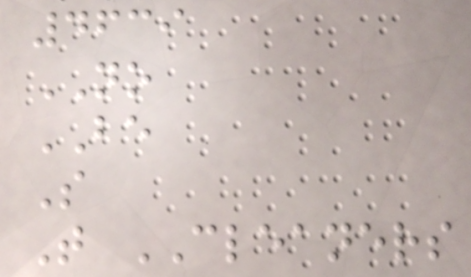4639
NO
BE
S
T CLEANERS
